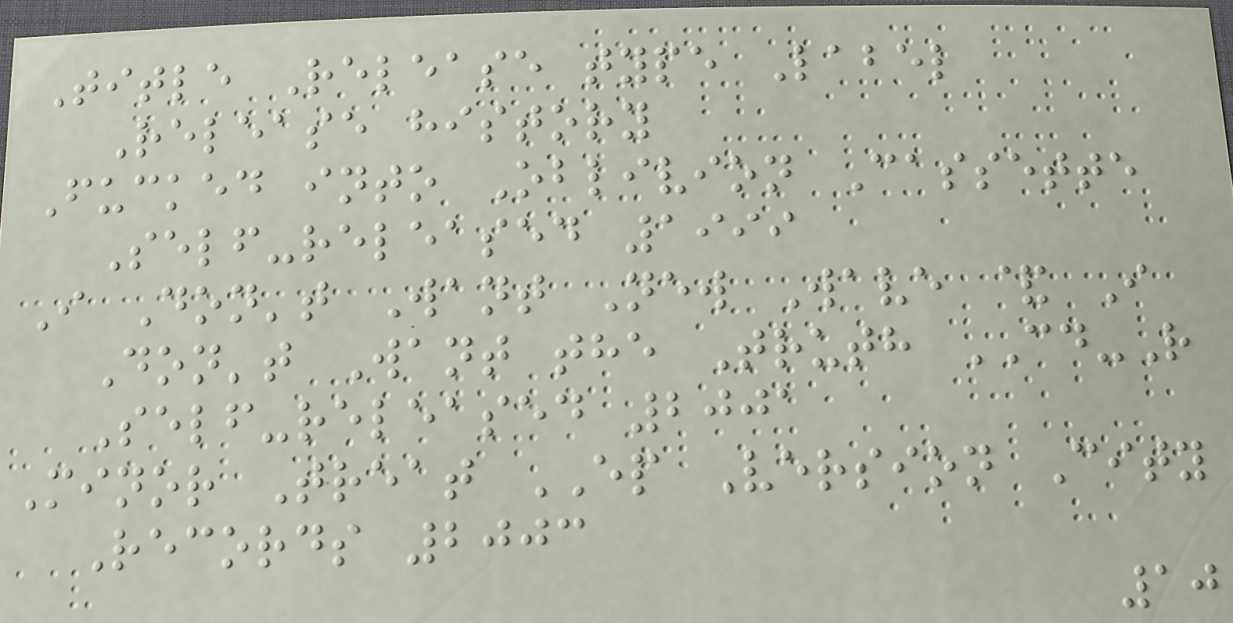Title Release type Label
Release history
Fucked into Oblivion Cassette
Self-released 1999
I Don't Want New Wave & I
Don't Want the Truth CD-R
Self-released 2001
Minor Treat EP Version City
Records 2003
10
